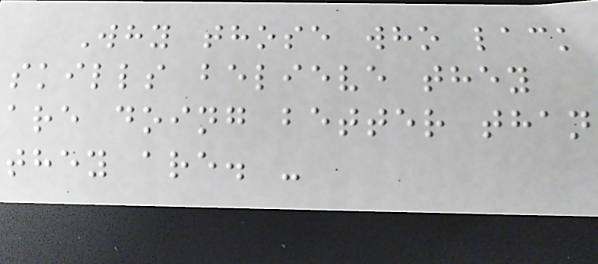Why those who lack
skills believe they
are doing better than
they are. -
